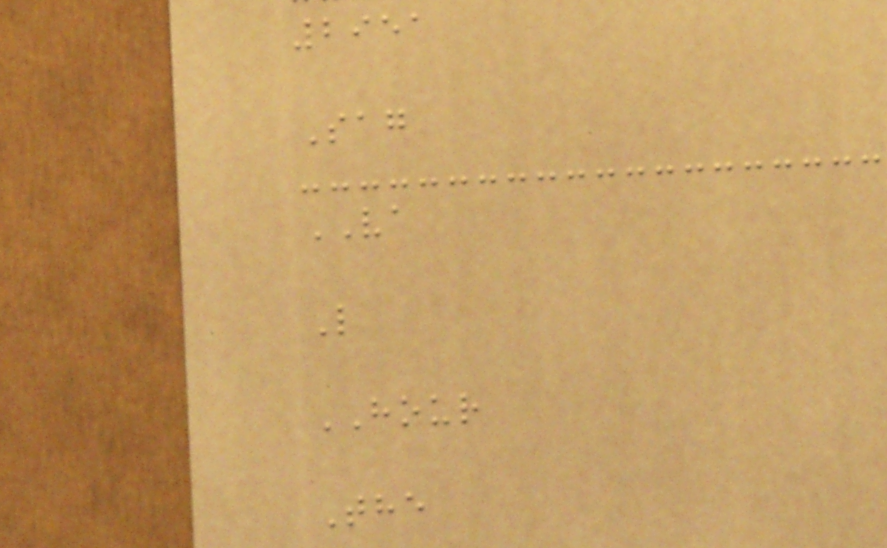2951
Sag
VA
L
HOUR
The
